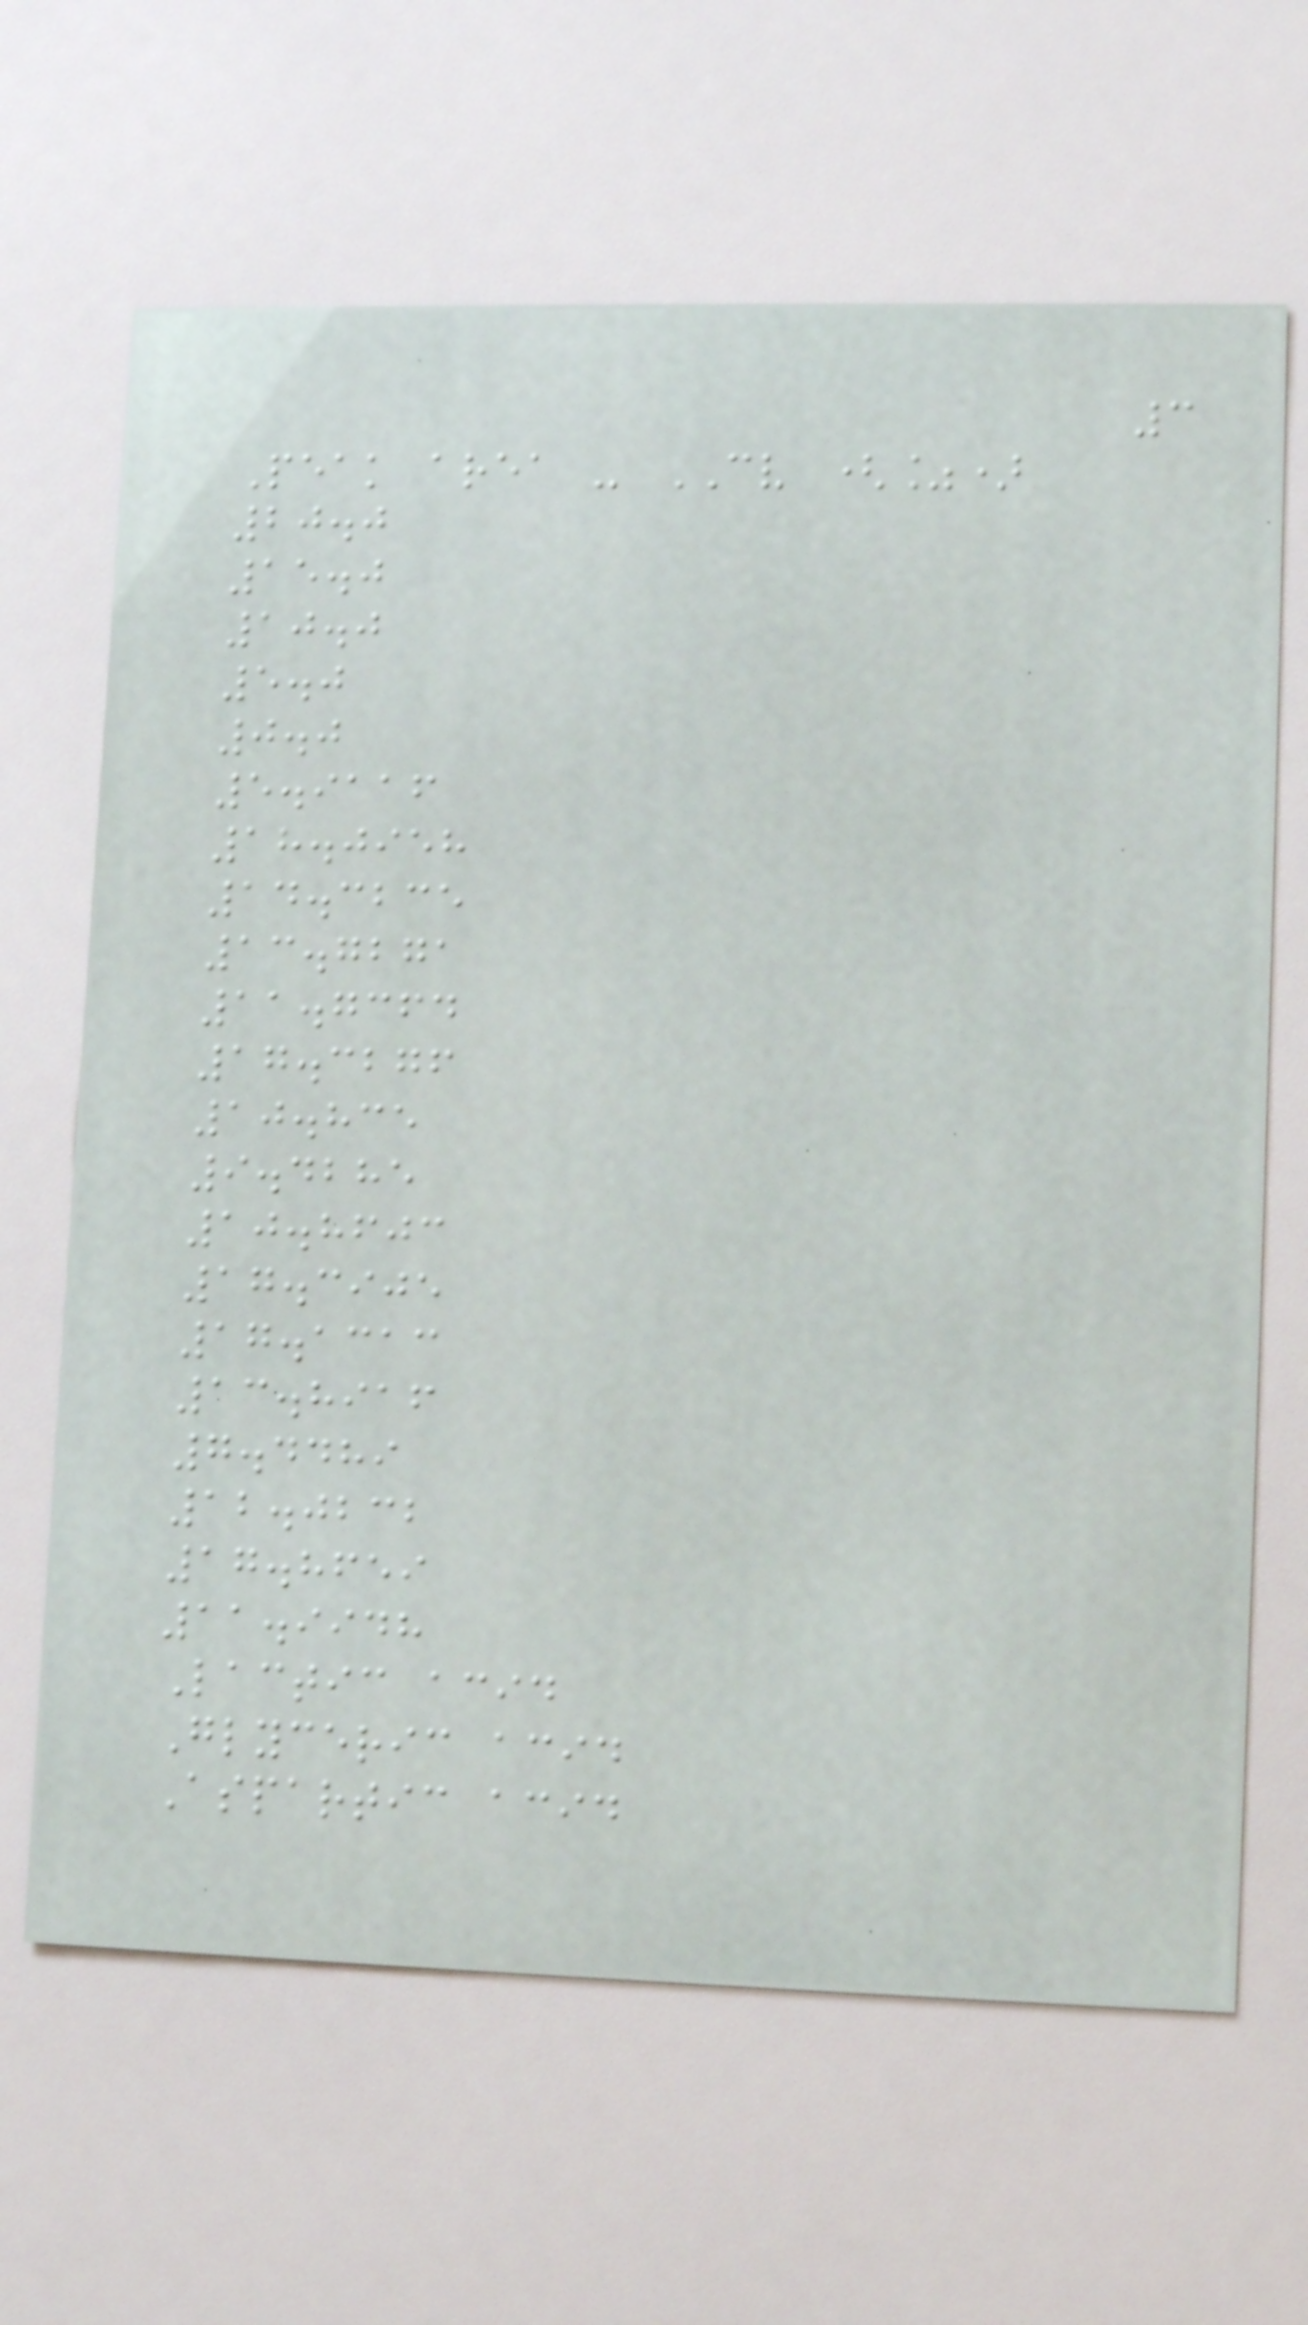3
Peak area - CV (%)
20.0
15.0
10.0
5.0
0.0
5.9116
18.0958
14.3235
13.7271
11.7364
17.3276
10.835
9.4285
10.8603
17.3905
17.1313
13.8916
7.4489
12.0232
17.8659
11.9948
Lactic acid
Glyceric acid
Aspartic acid
